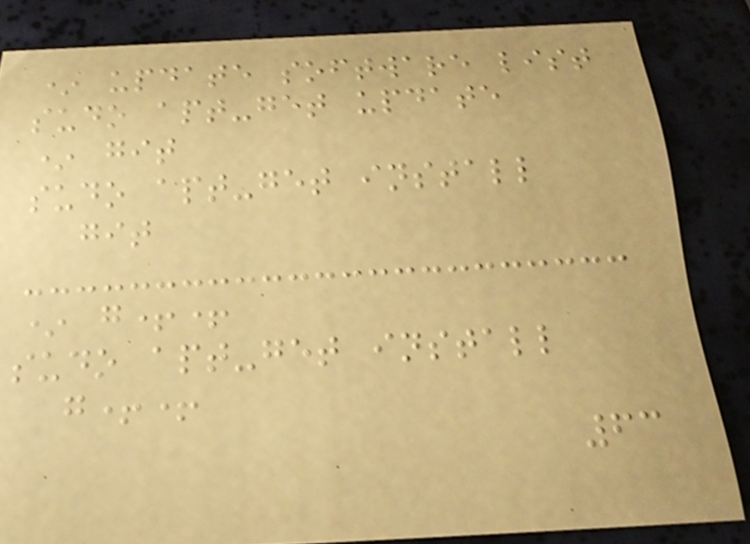* update software list
sudo apt-get update
* git
sudo apt-get install
git
* g++
sudo apt-get install
g++
63
